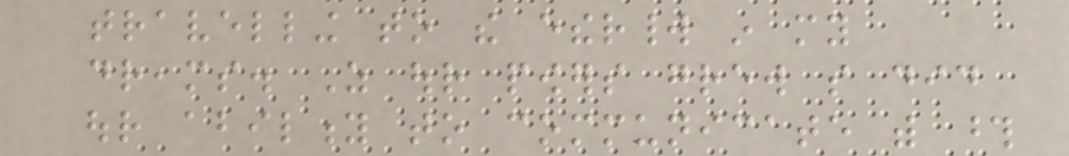travelling to the etherworld in my
dreams. As our powers grew so did
our ability to communicate with those
